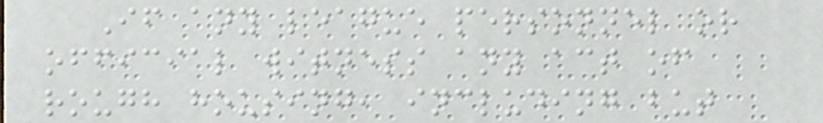If any league personnel or
official witness any act of
rough housing, including but
